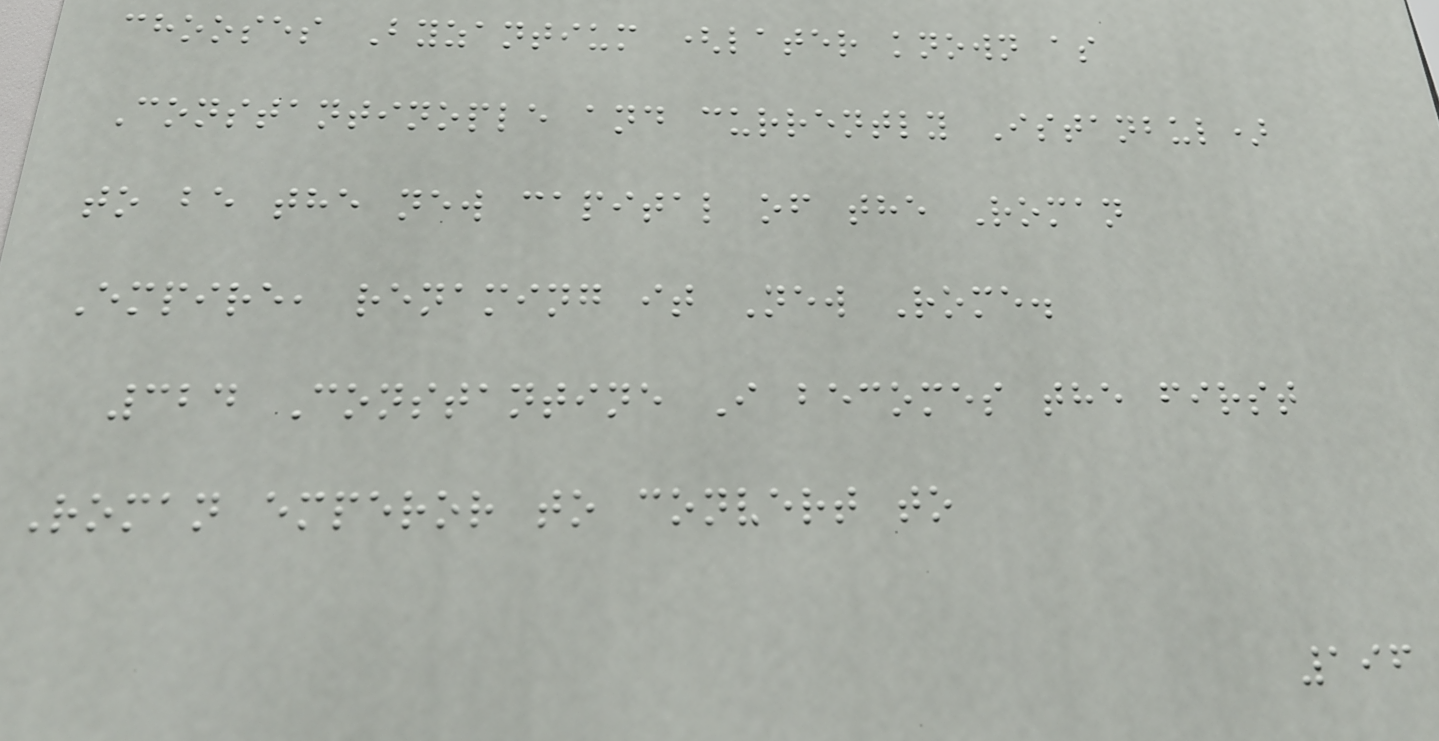chooses Byzantium (later known as
Constantinople and currently Istanbul)
to be the new capital of the Roman
Empire, renaming it New Rome.
324 Constantine I becomes the first
Roman emperor to convert to
196
